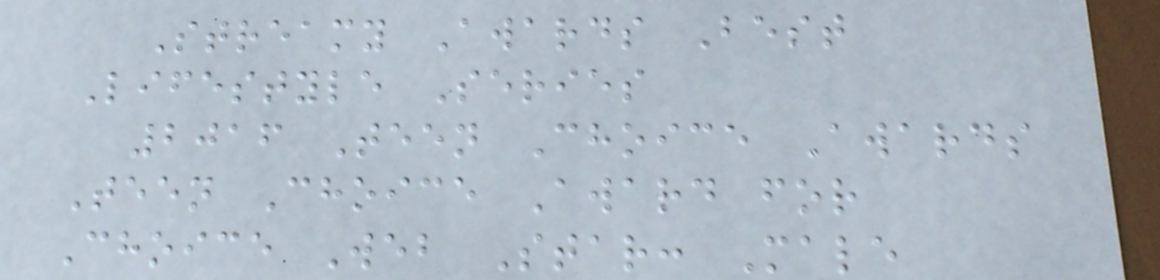Streamy Awards Best
Lifestyle Series
2016 Teen Choice Awards
Teen Choice Award for
Choice Web Star: Male
